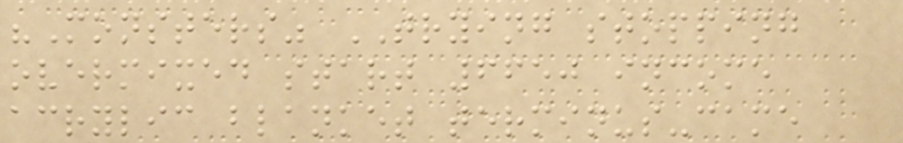"Monsters" TRYING stopping
overmixed start 6650 income
acrylic blanket terminus-came
